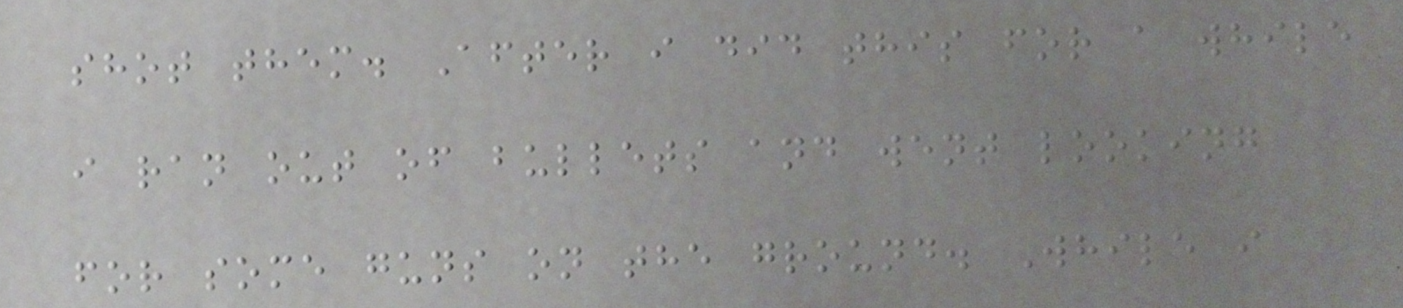shot them. After i did this for a while
i ran out of bullets and went looking
for some guns on the ground. While i
